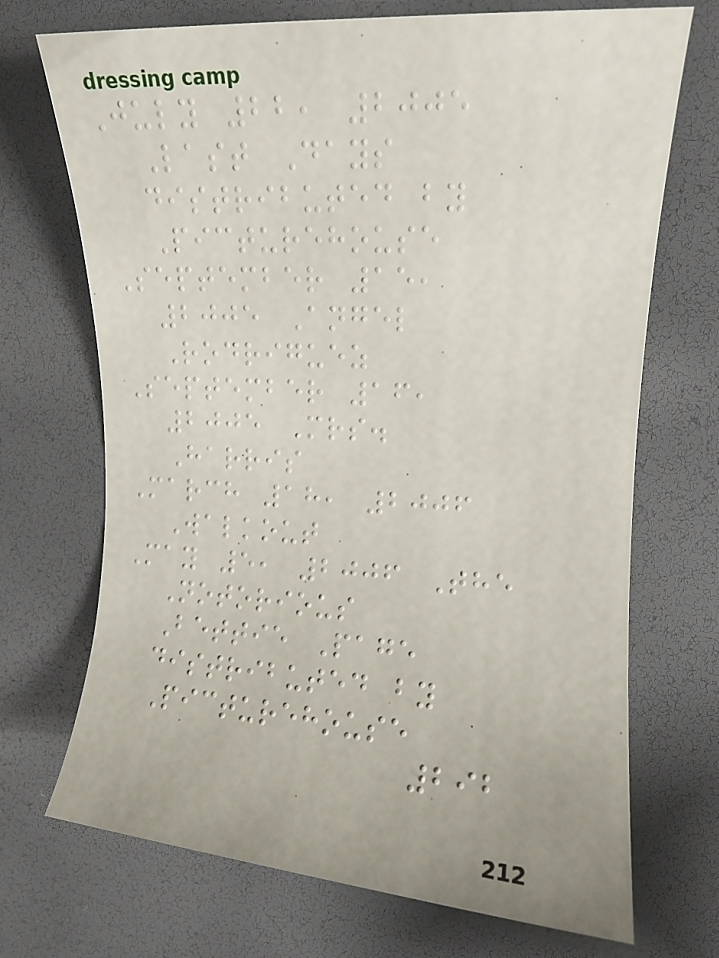July 22, 2005
Last Days
distributed by
Picturehouse
September 15,
2005 Angel
Rodriguez
September 16,
2005 Mrs.
Harris
March 18, 2006
Walkout
May 5, 2006 The
Notorious
Bettie Page
distributed by
Picturehouse
292
